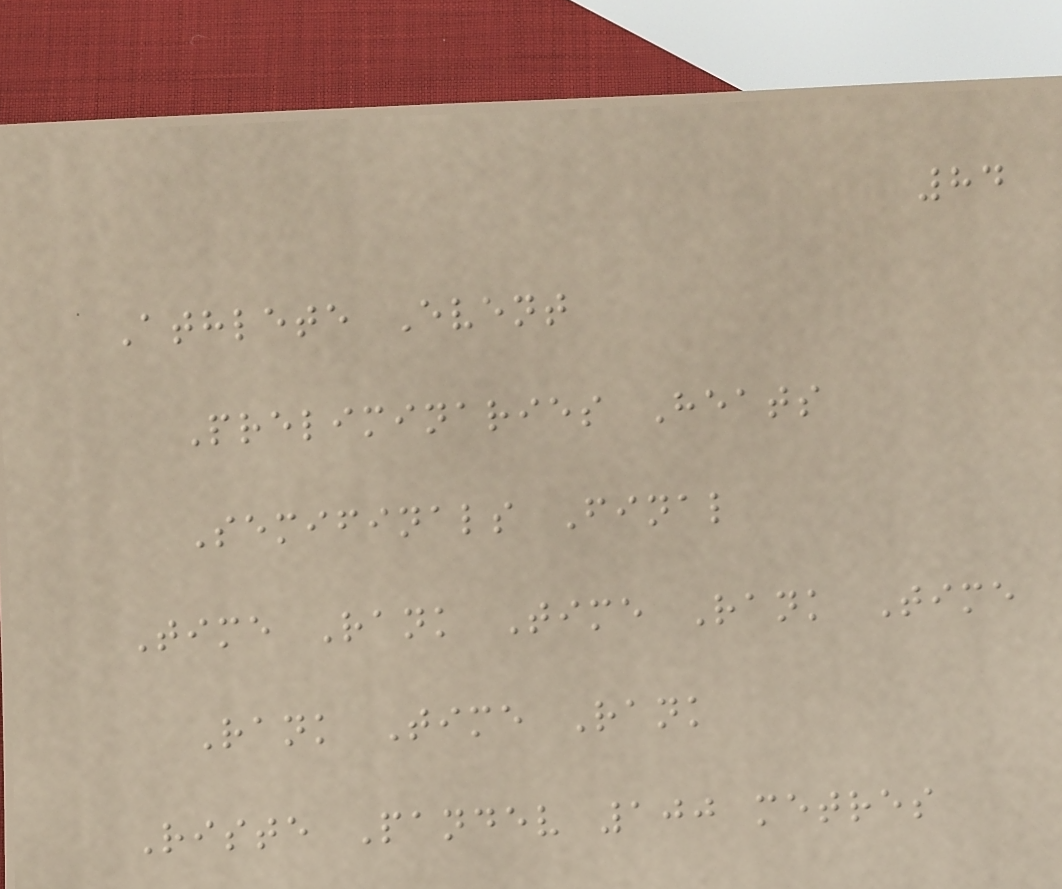84
Athlete Event
Preliminaries Heats
Semifinals Final
Time Rank Time Rank Time
Rank Time Rank
Riste Pandev 100 metres
